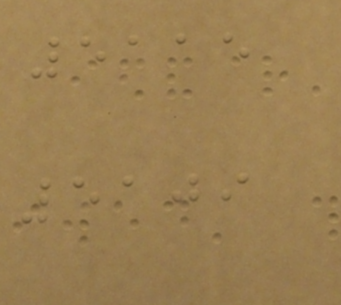5115
5109
